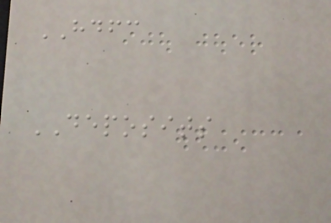HDFC
DEPOSITS
